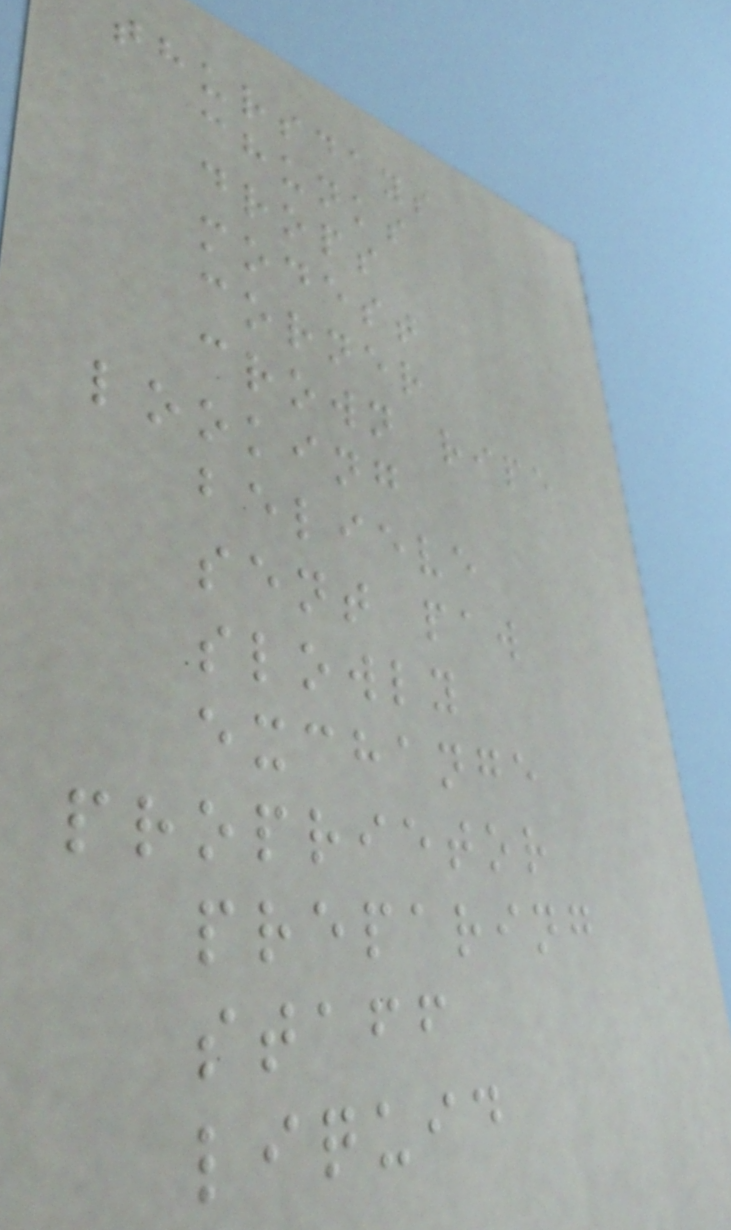thursdays
chunks
drops
modest
corner
crown ripe
looking
believe
sent paw
slowly
exchange
proprietor
preparing
staff
liquid
